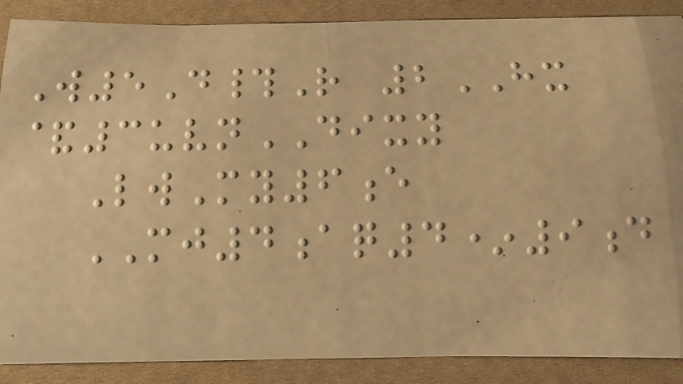W5D#R 2HX
&3uvnDIXY
LwMy6e
MJ4aq4*9d
